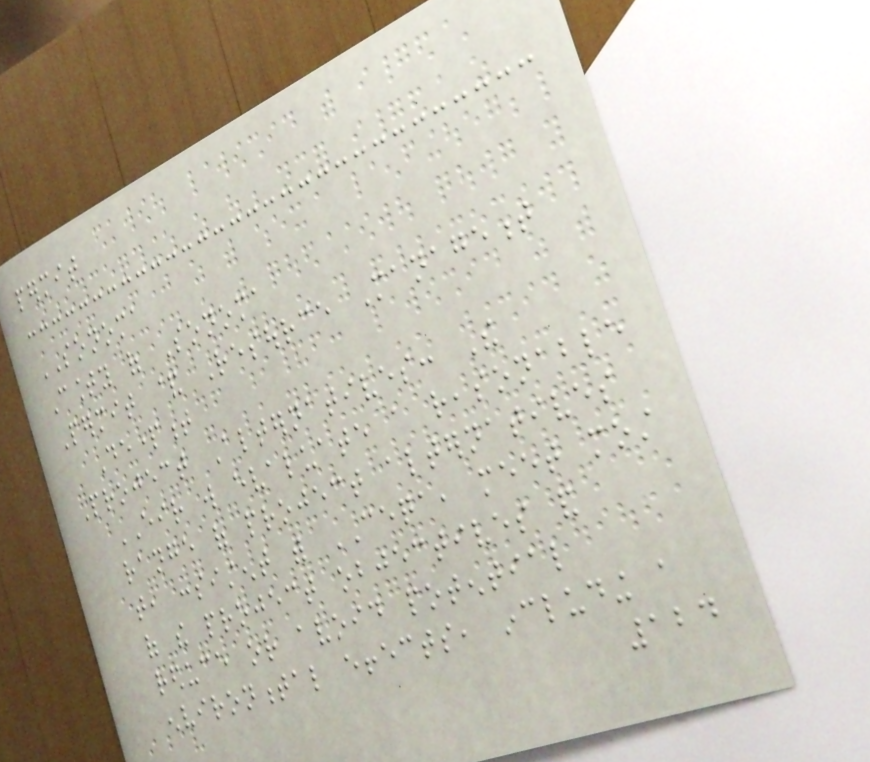permit
SONOMA
County of Sonoma
Permit & Resource Management
Department
Project Alternatives: The
EIR will evaluate a reasonable
range of project alternatives
that, consistent with CEQA, meet most
of the project objectives and
reduce or avoid potential
environmental effects, including a
124
